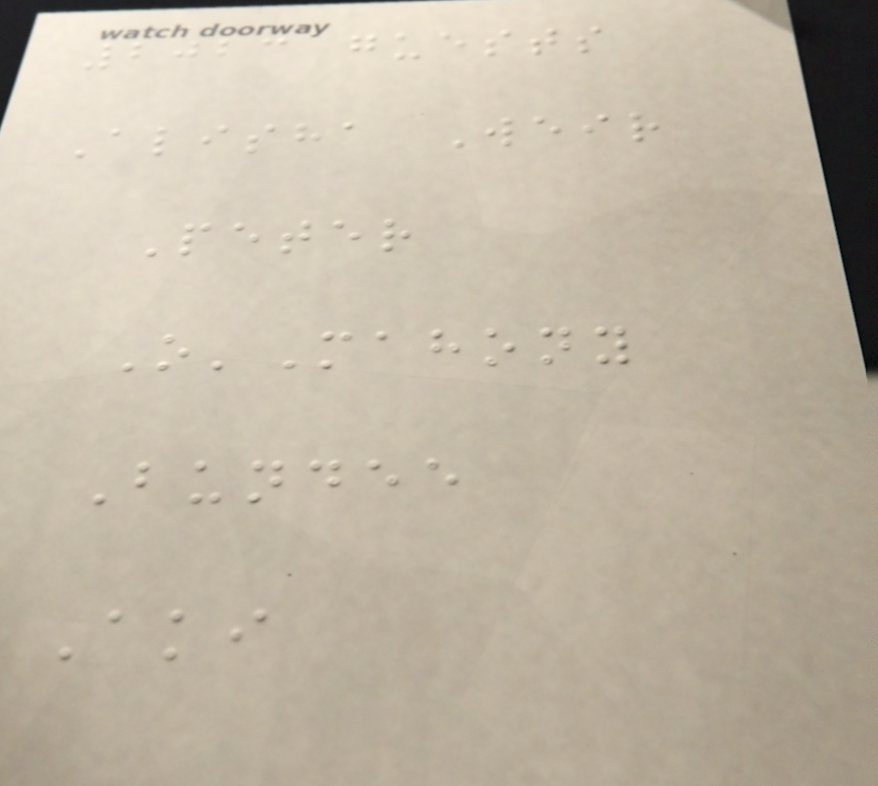2023 guests
Alisha Weir
Peter
O'Mahony
Bundee
Aki
